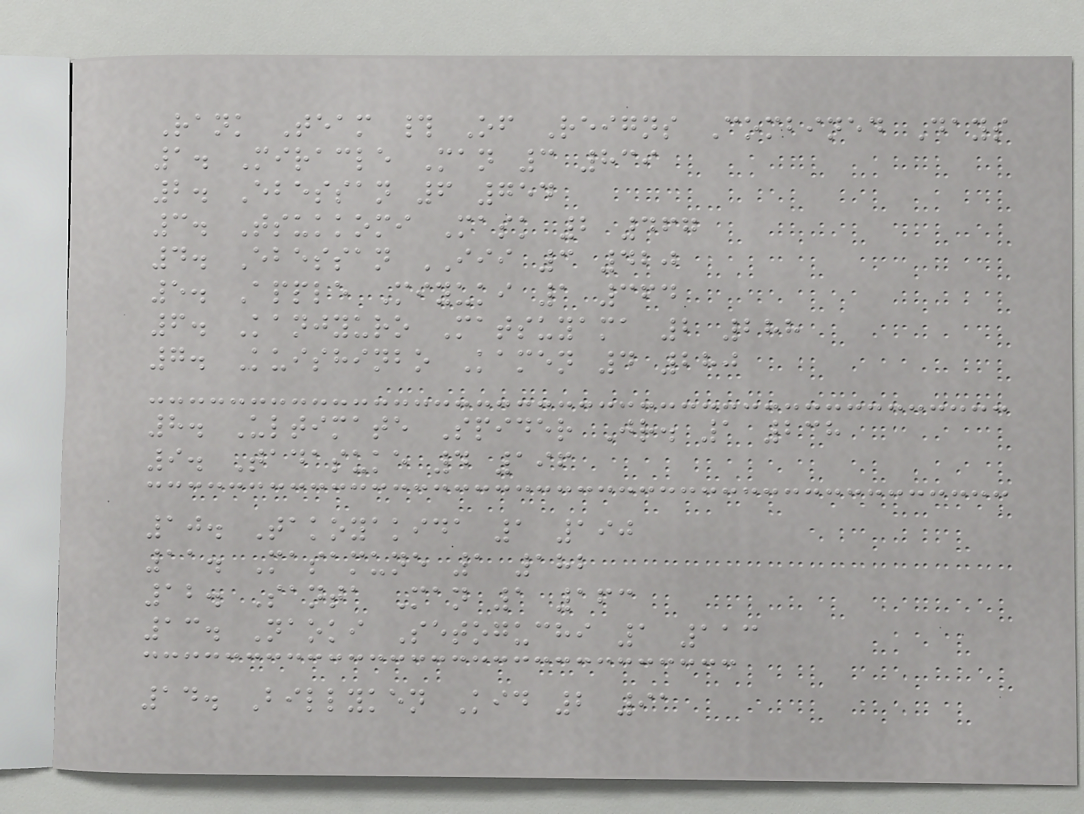Rank Team # Of Reigns Combined Days
1. Miracle Man 3 839
2. Ebessan 6 754
3. Tsukkomi Mask 2 467
4. Ebessan III 3 420
5. Apple Miyuki 1 364
6. Kanjyuro Matsuyama 2 288
7. Kuishinbo Kamen 4 280
8. Ultimate Spider Jr. 1 238
9. Tadasuke 4 196
10. Takoyakida 1 190
11. Masamune 1 182
12. Santa Man 1 163
13. Naoki Setoguchi 1 113
14. Billyken Kid 2 91
